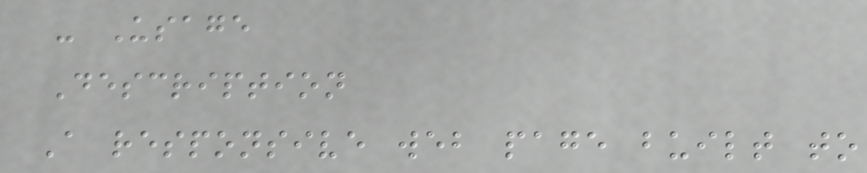- Usage
Description
A responsive web page built to
